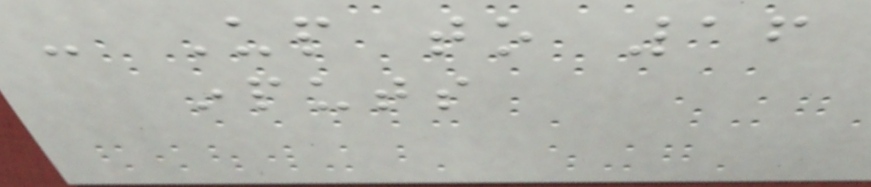- Up to 16
inputs
